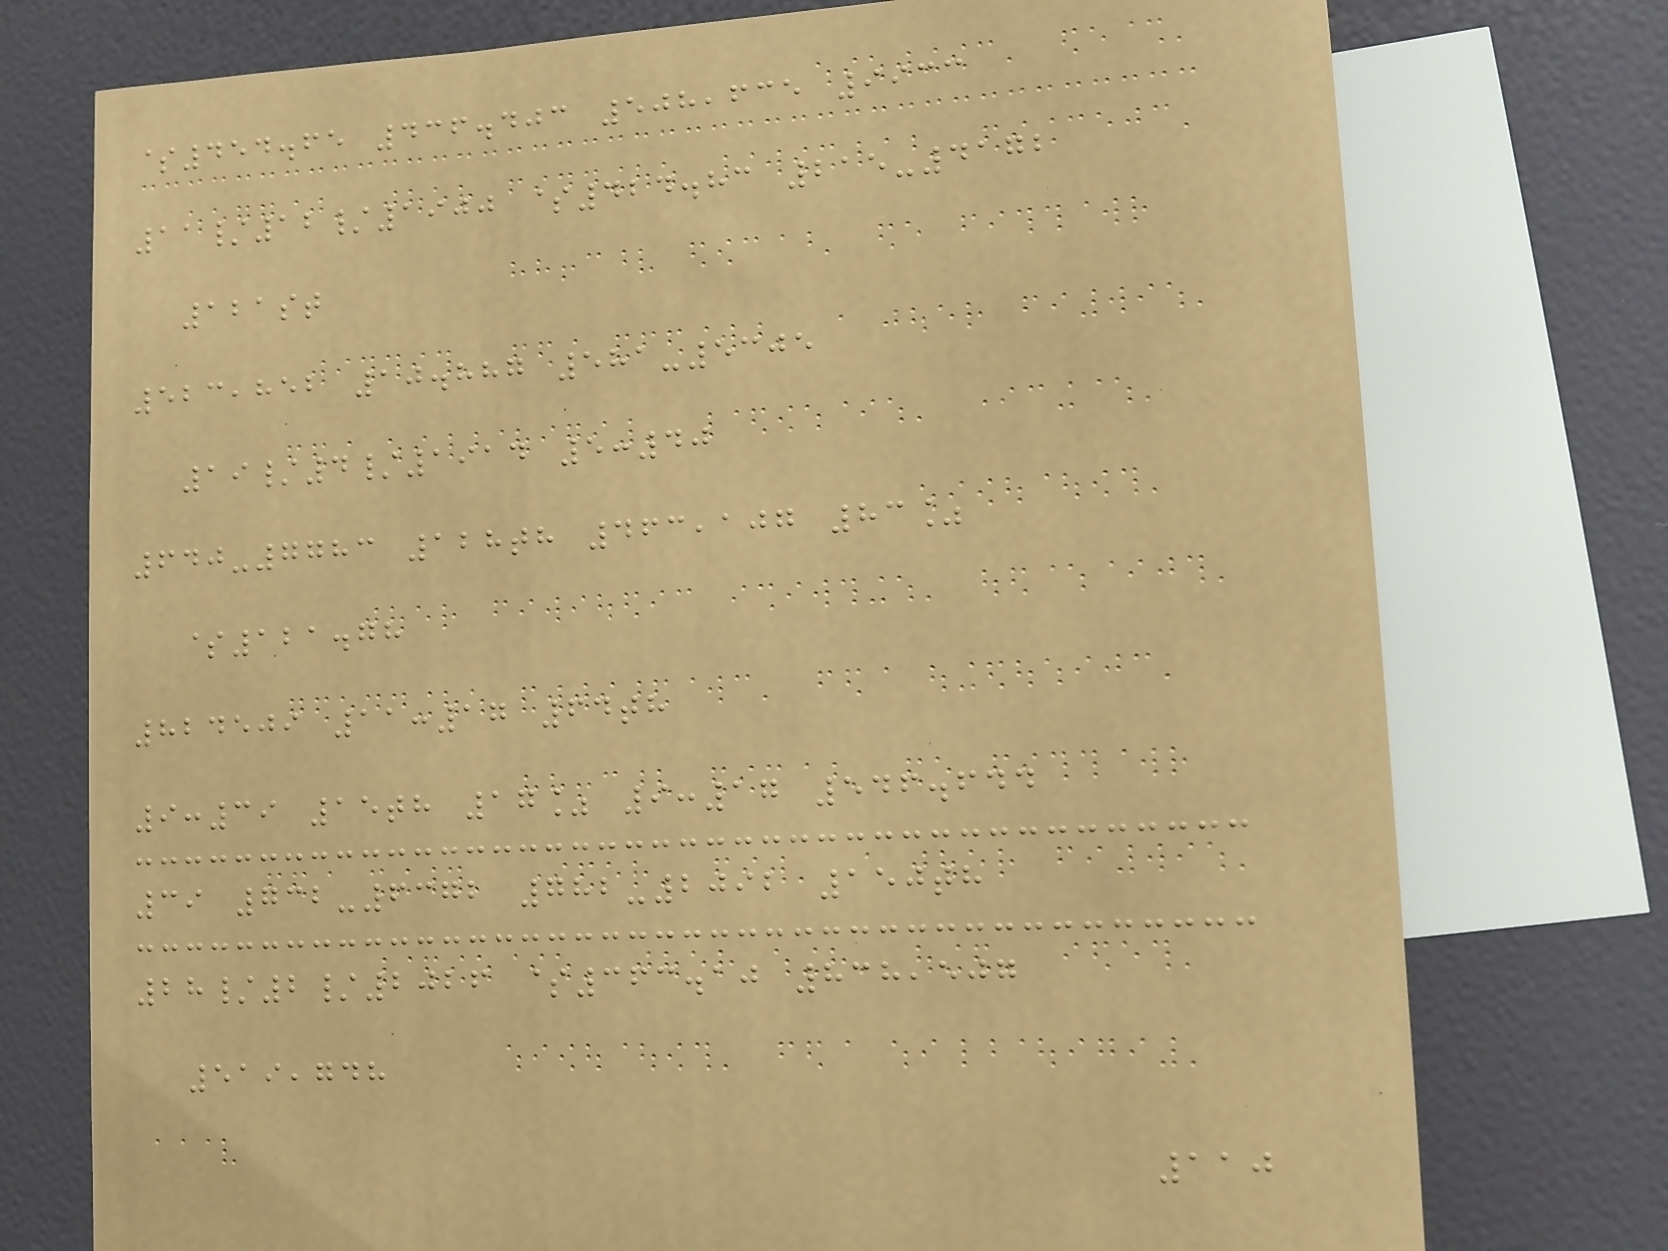$454.65 436.403 508,635 9933
11/12/1900 $424.83 215-4172
121st
523,852 10.887 581-5305
19/4/1914 5:40
640-7783 128th 463,107 83%
$121.78
824509 11:17 64th
9:39 15th 17% 9:17 546.644
39 732-6372 782-2092 150th
28/2/2026 $363.10 838,507
519,748
110
